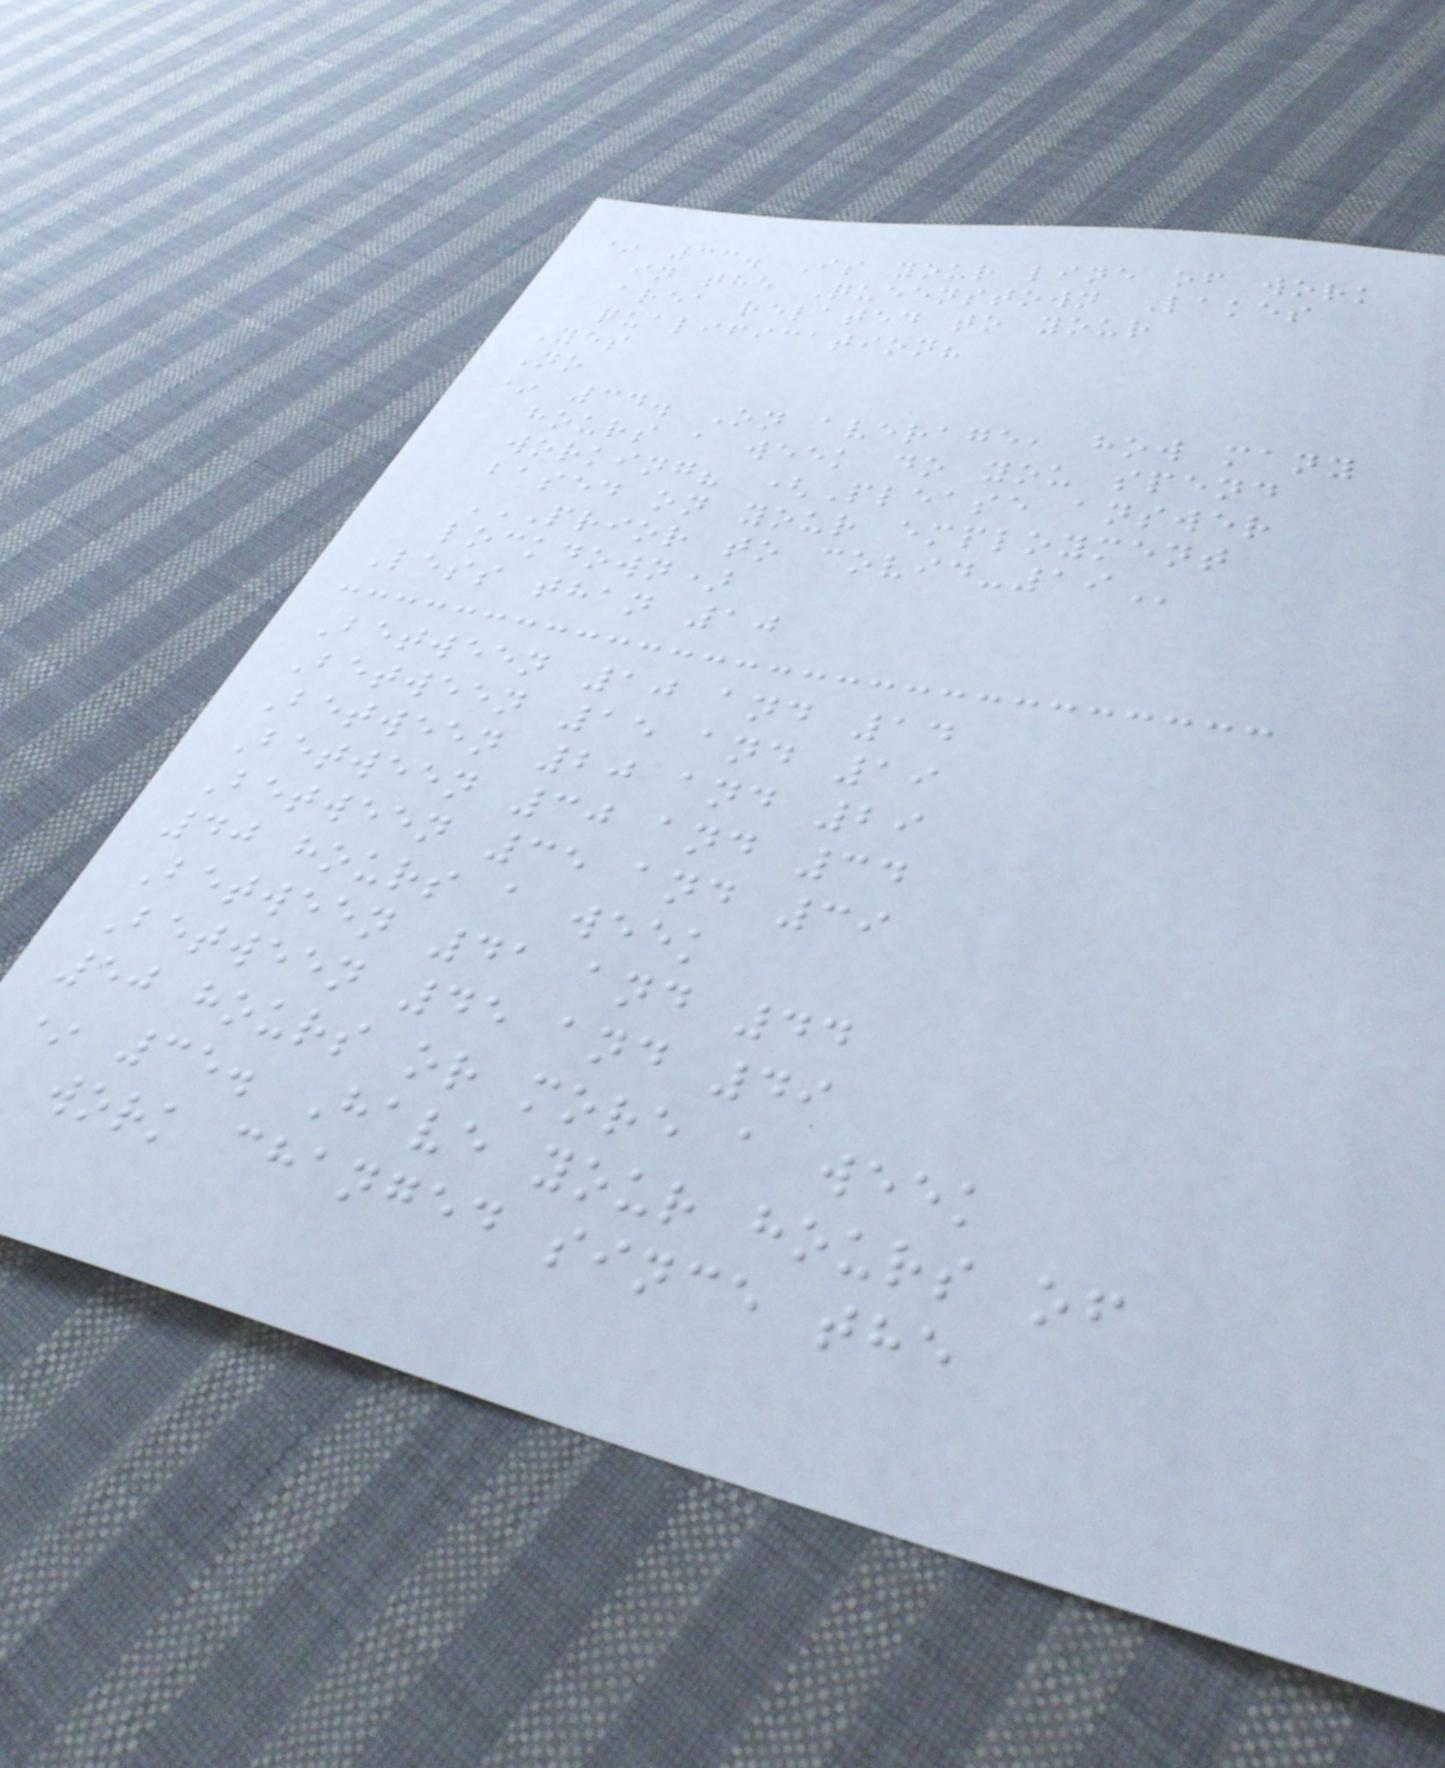* 33. Is your line of work
in the Queenstown Lakes
area related to your
qualification?
Yes
No
* 34. On average, how many
hours a week do you spend
working? (Please answer
based on your employment
PRIOR TO COVID-19
lockdown)
Less than 10
Between 10 and 14
Between 15 and 19
Between 20 and 29
Between 30 and 34
Between 35 and 39
40 hours a week
Between 41 and 44
Between 45 and 49
50 hours or more a week
* 35. Have your hours of
work changed since the
